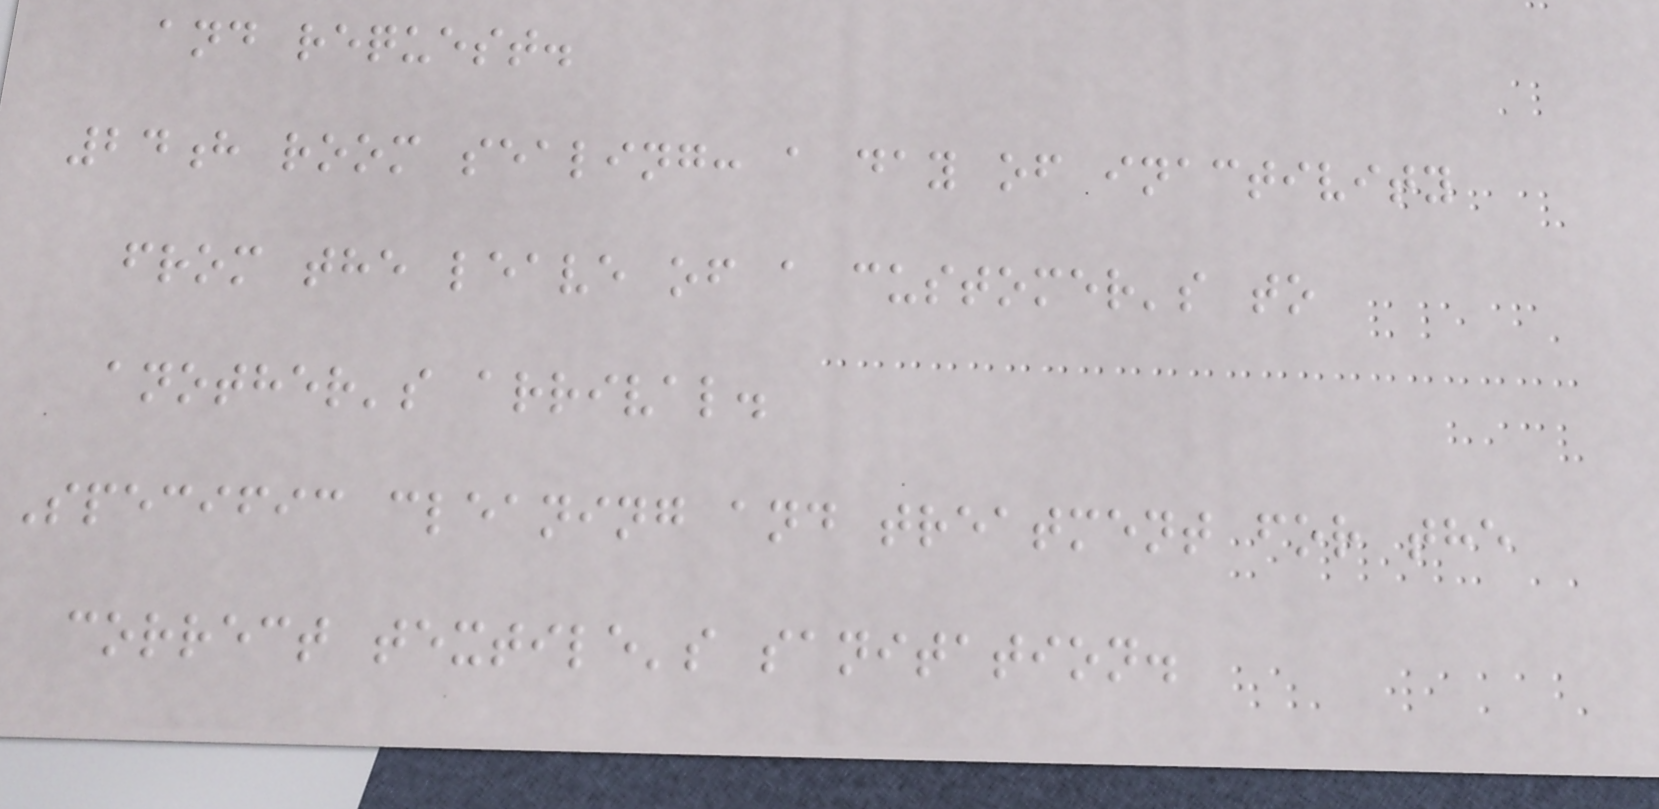and request.
24h room sealing: a day of inactivity
from the leave of a customer's to
another's arrival.
Specific cleaning and treatment for the
correct textile's sanitation.
